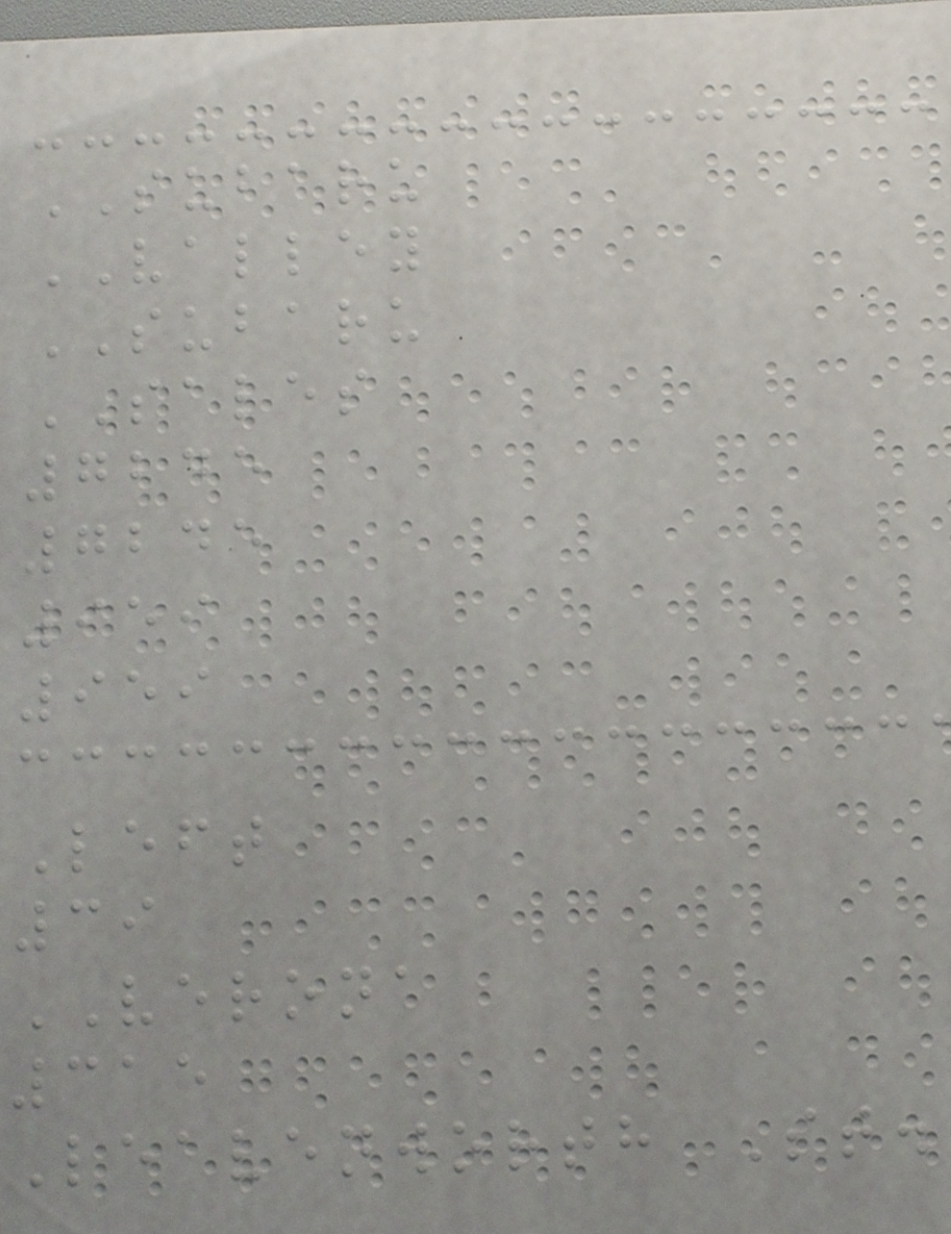SUBARU
VALLEY
SUBARU
SALES
7245
7245
959
959
Left
39
VERONA
315
Leavenworth St.
